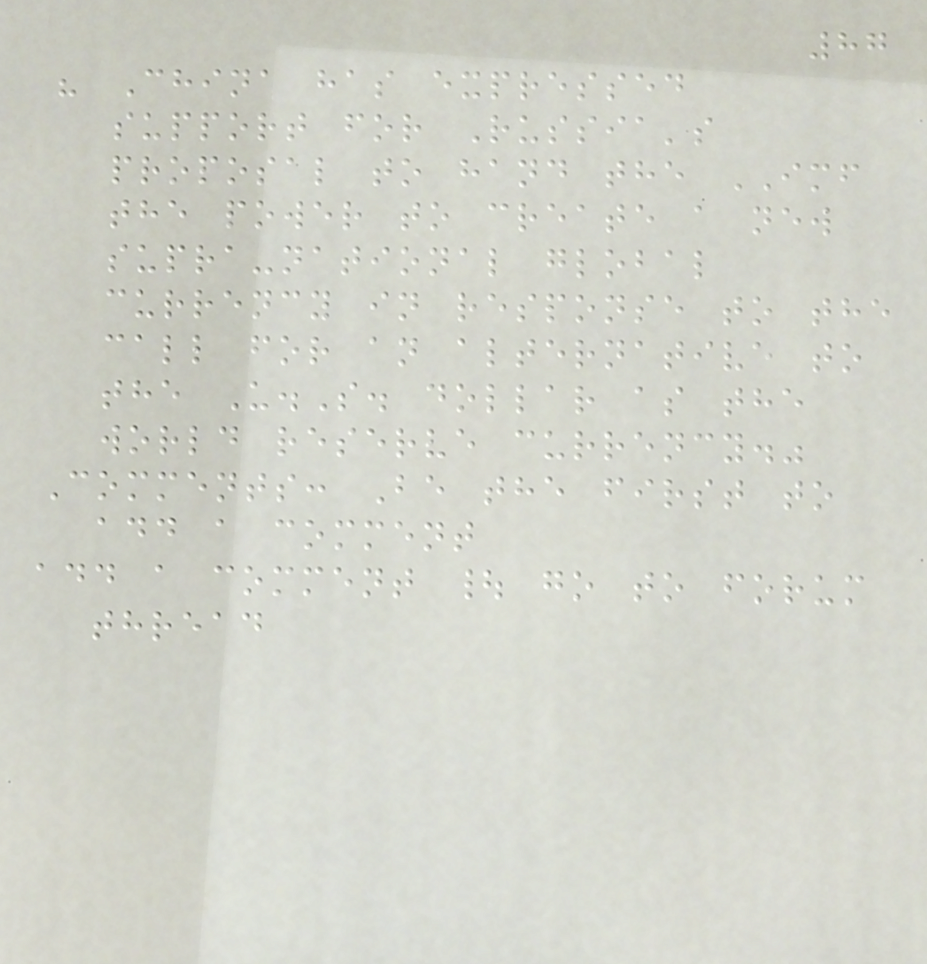87
" China has expressed
support for Russia's
proposal to hand the IMF
the power to create a new
supra-national global
currency in response to the
call for an alternative to
the U.S. dollar as the
world reserve currency."
Comments: Be the first to
add a comment
add a comment | go to forum
thread
